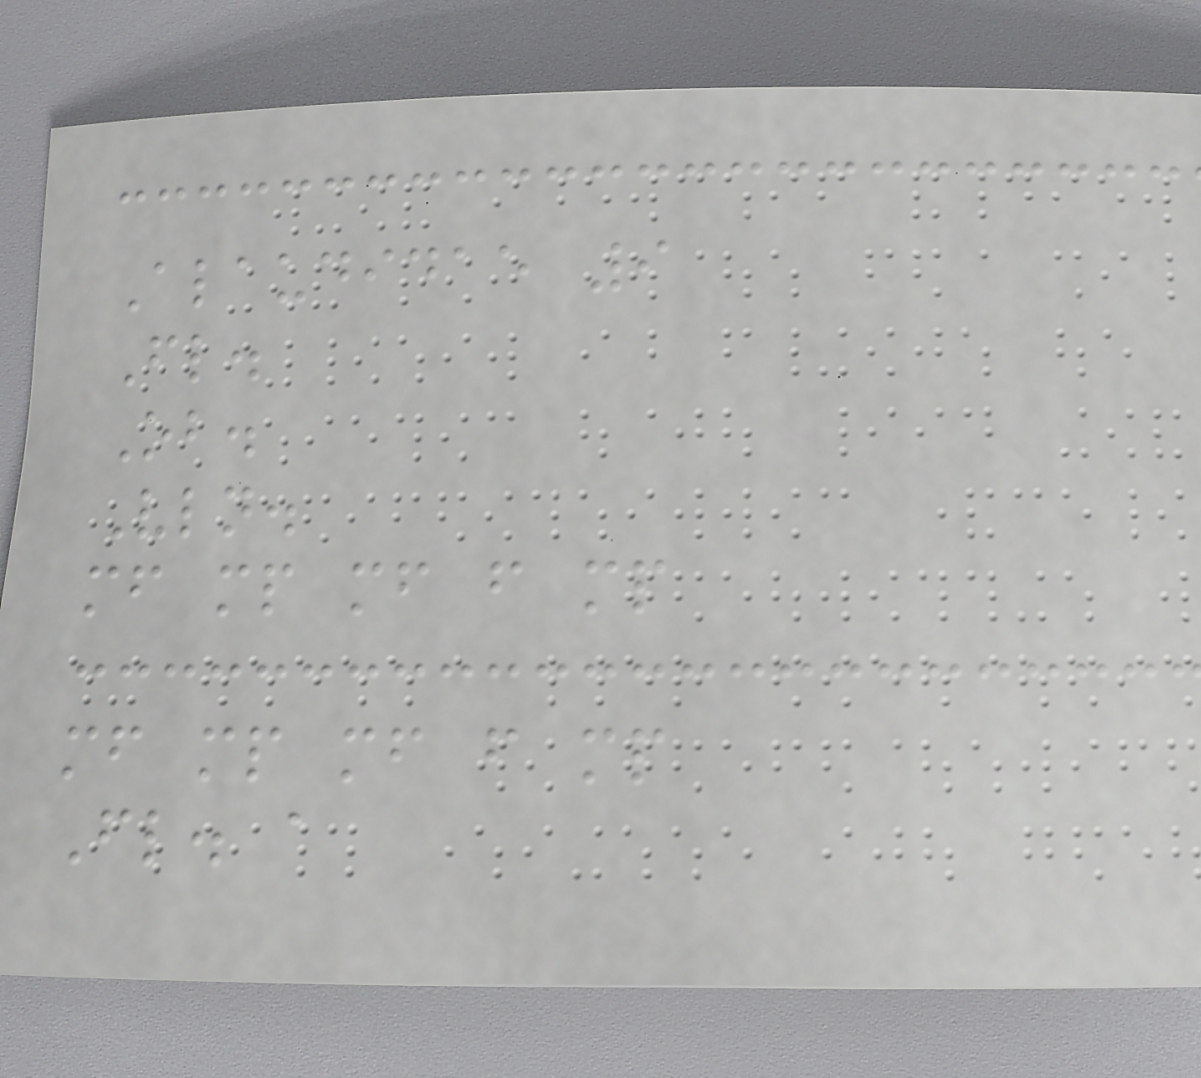Alaudidae 9
Fl.
Ob.
Vln.
mf mp mf f mp
mf mp mf f mp
Fl. a
